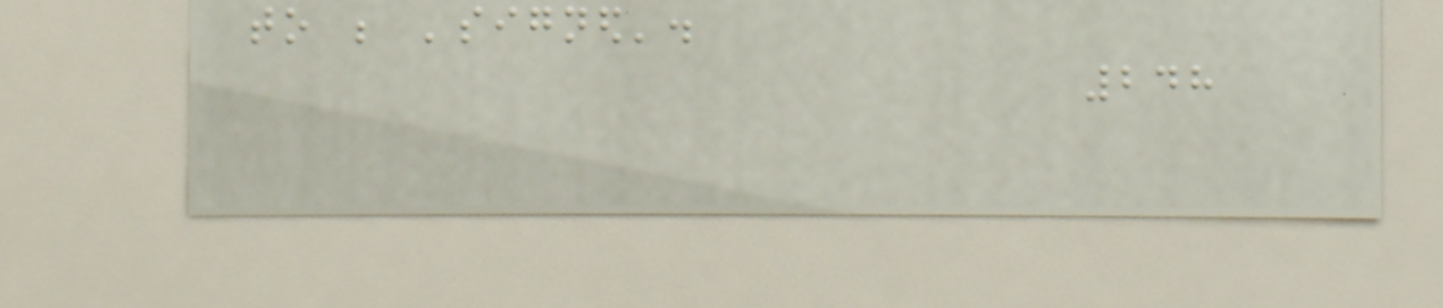to be 'signed'.
248
